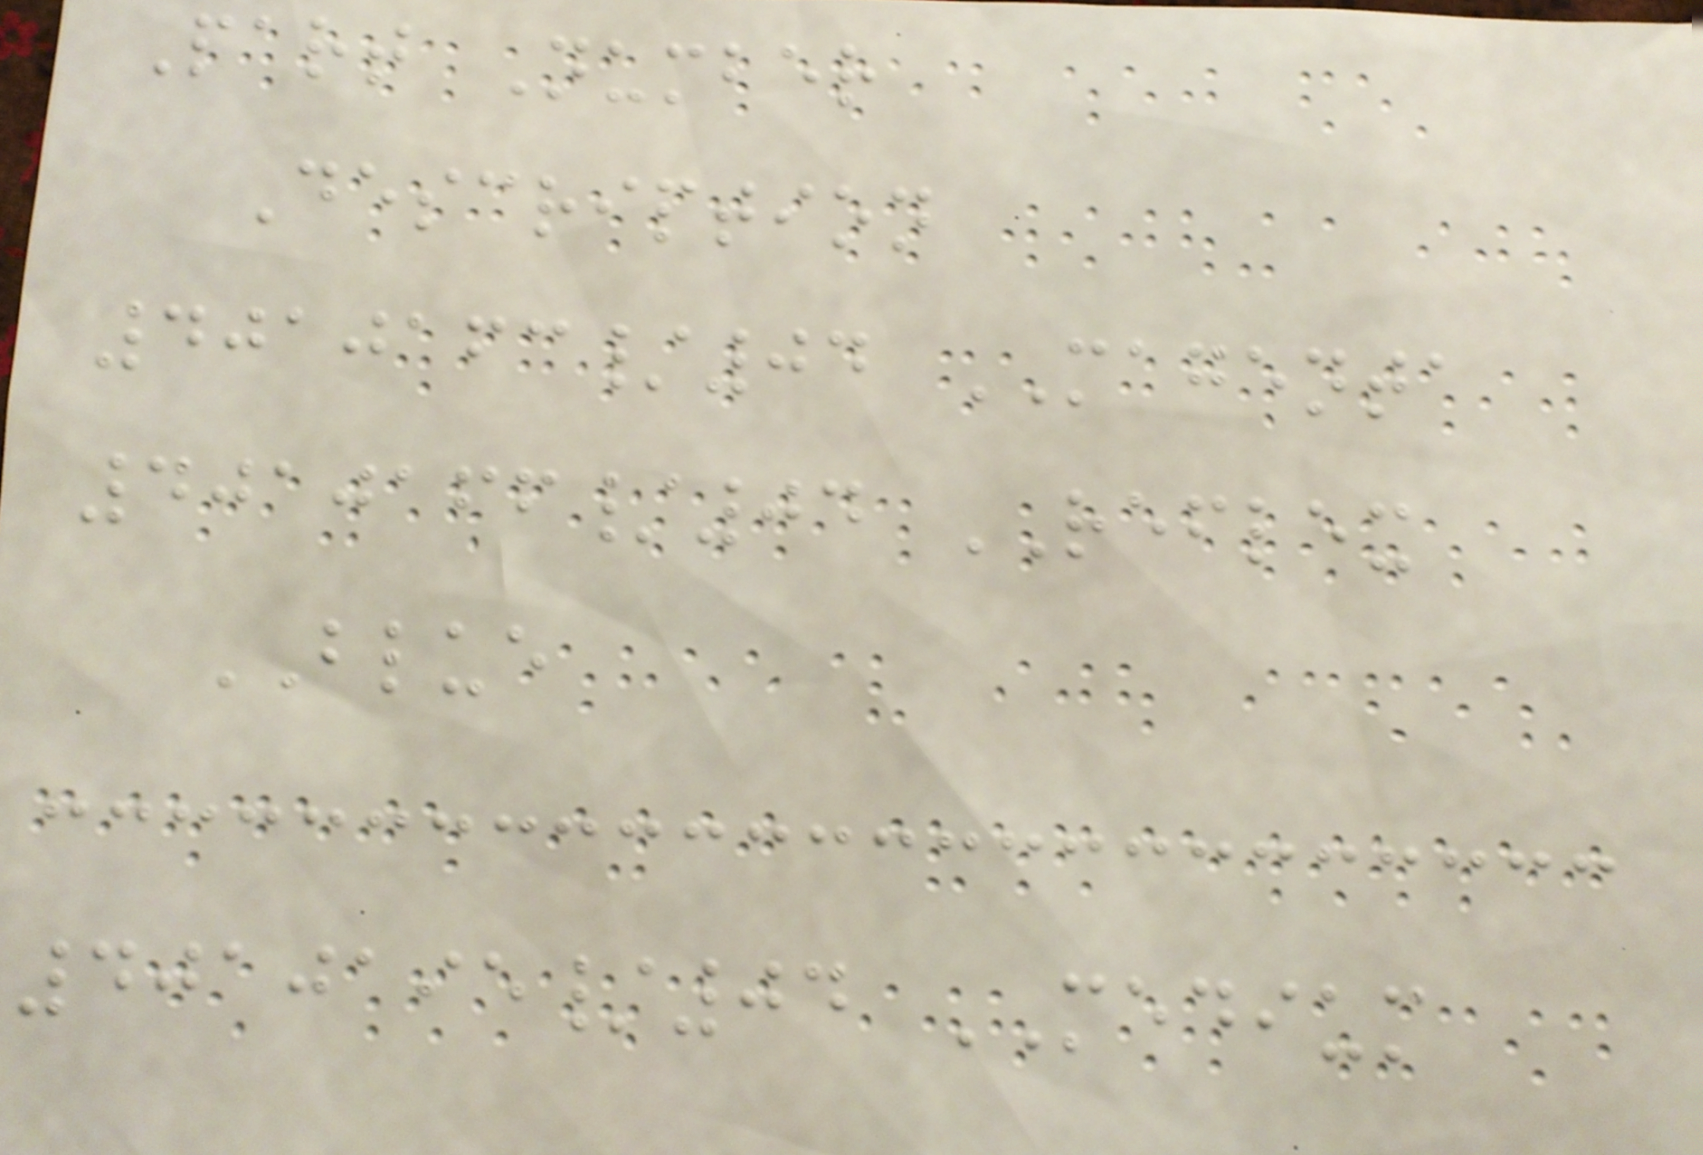Part Number
Description
4010163/04 MAGENTA
4010166/04 REFLEX
BLUE
4010195/04 MEDIUM
